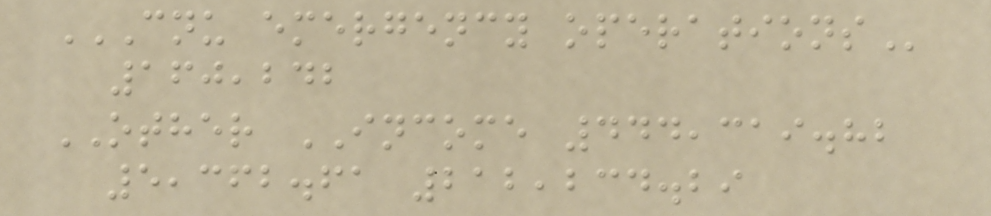CNU EMERGENCY OPERATIONS
160,242
OTHER INCOME 444,319.82
5,362.61 212,234.29
